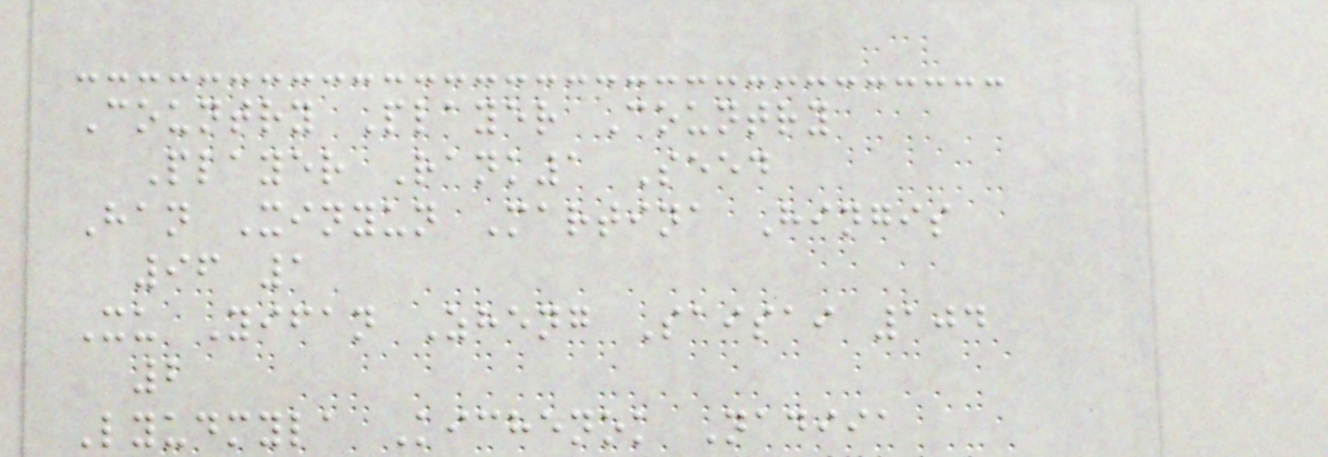Country Player Country
Player Rank1 Seed
Han Xinyun Martina Hingis
96 1
Xu Yifan Zheng Saisai 104
2
Lyudmyla Kichenok Nadiia
